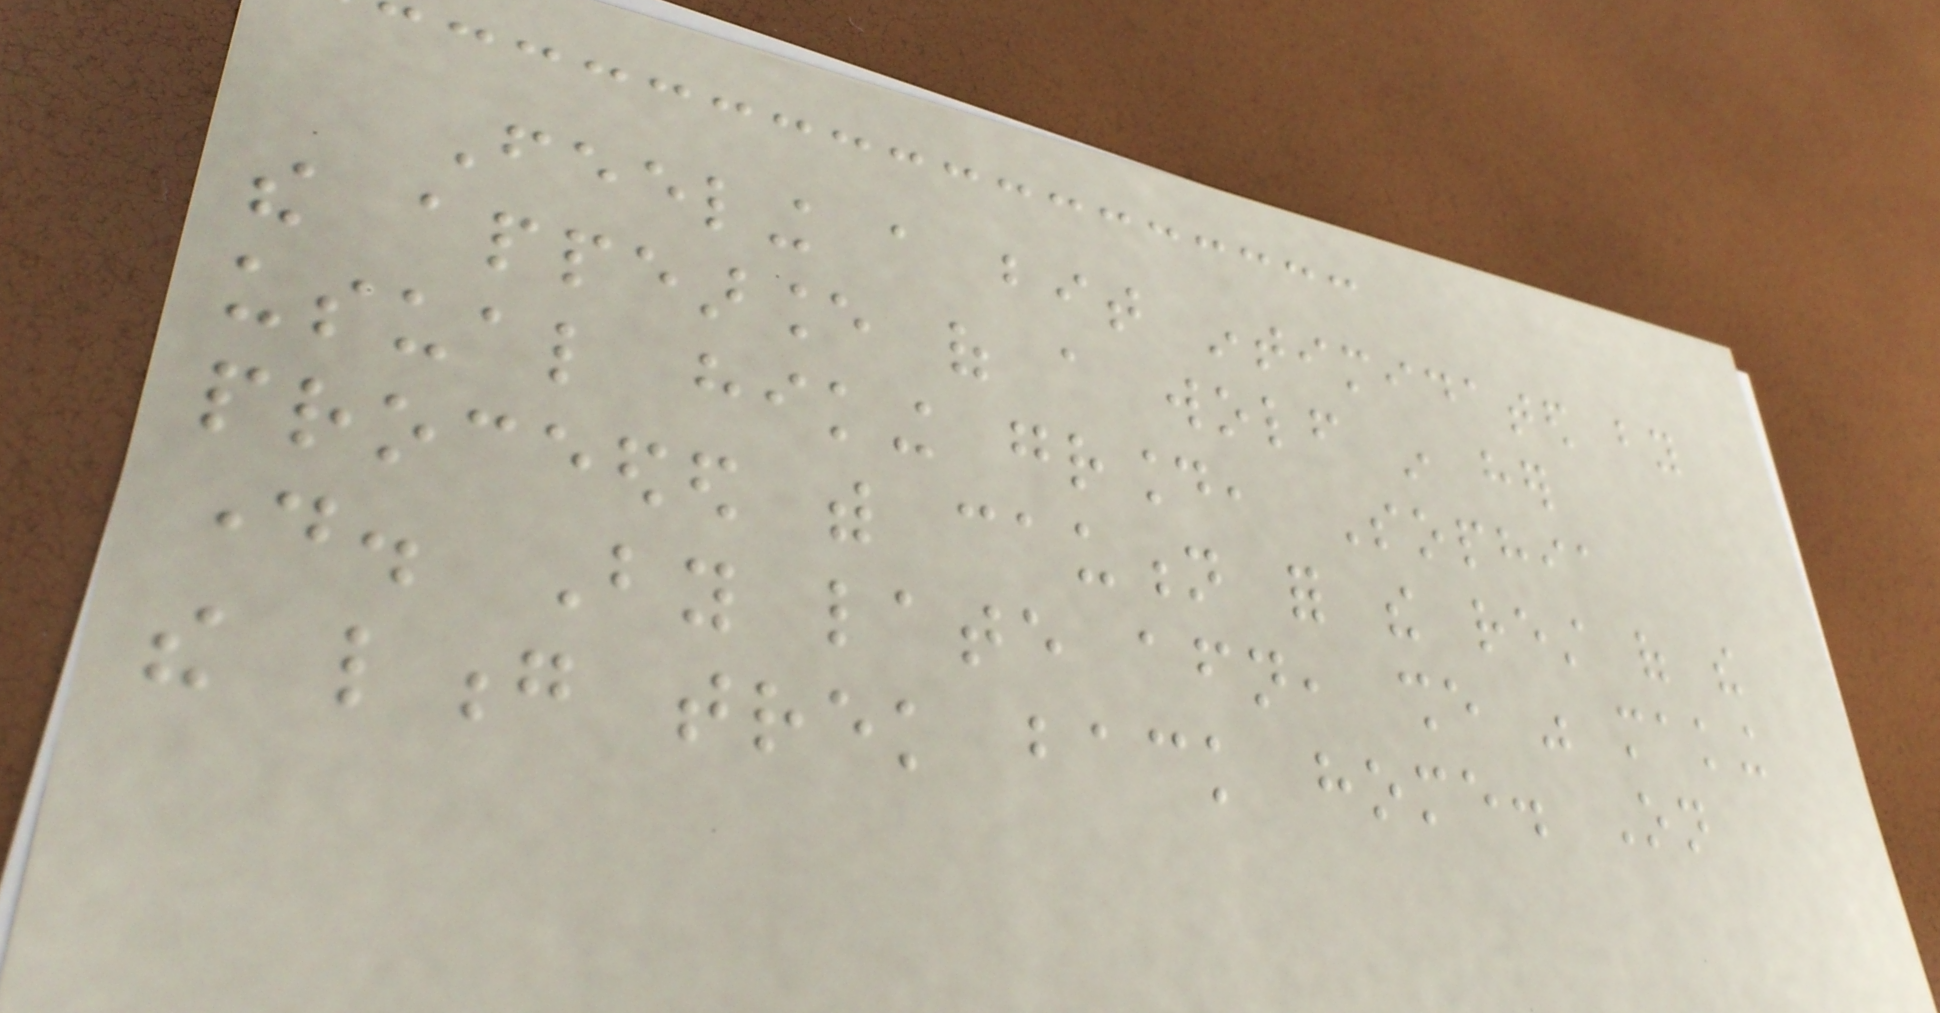Feeling a bit intimidated by
the appearance of a wolf in her
usual hiking ground, Sophia
proceeded with caution for the rest of the
day. By late afternoon, she was making
the long trek back home. On
